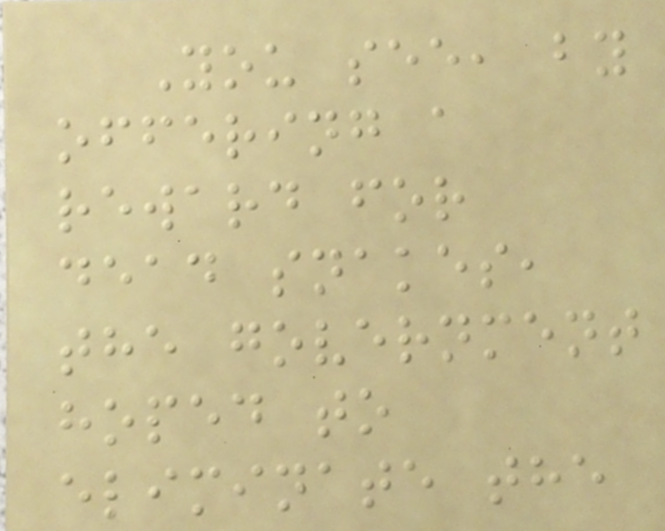You see, by
offering a
reward for
dead snakes,
the government
hoped to
eliminate the
